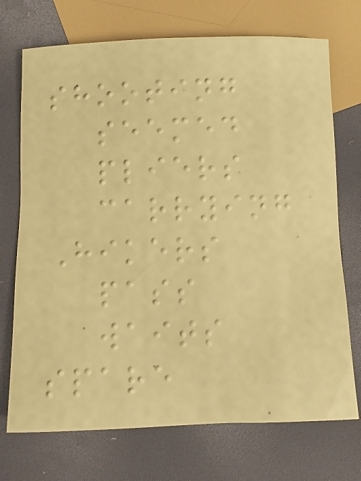shooting
seemed
pliers
carrying
Hikers
pass
waits
spare
